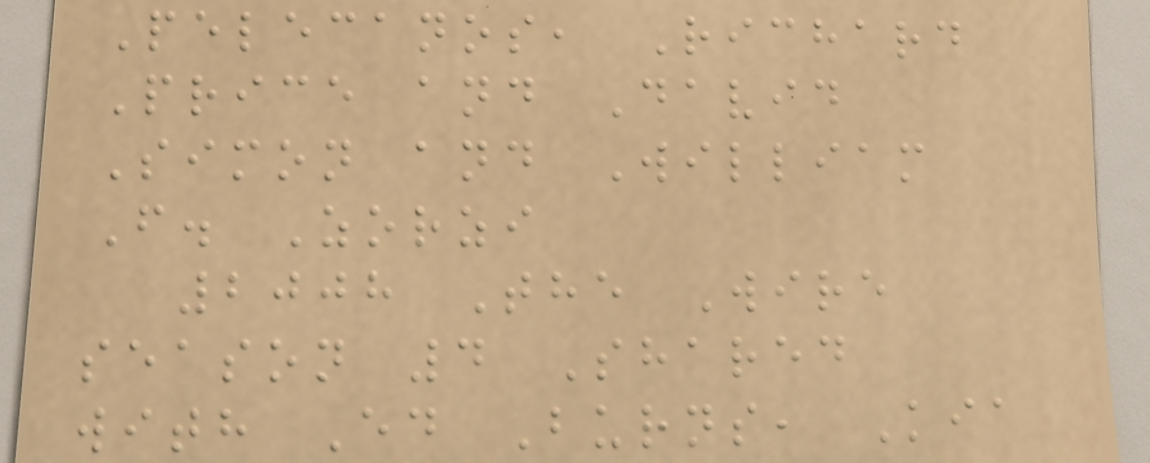Pelecanos, Richard
Price and David
Simon and William
F. Zorzi
2008 The Wire
season 4 Shared
with Ed Burns, Kia
